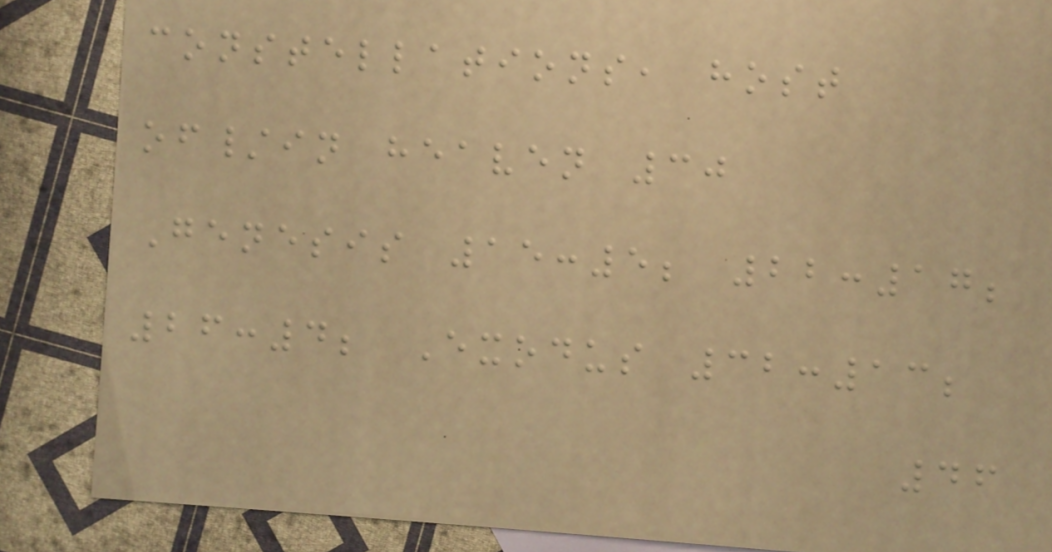constellations, host
of/in heaven 30
Genesis 15:5; 22:17;
26:4; Exodus 32:13;
46
